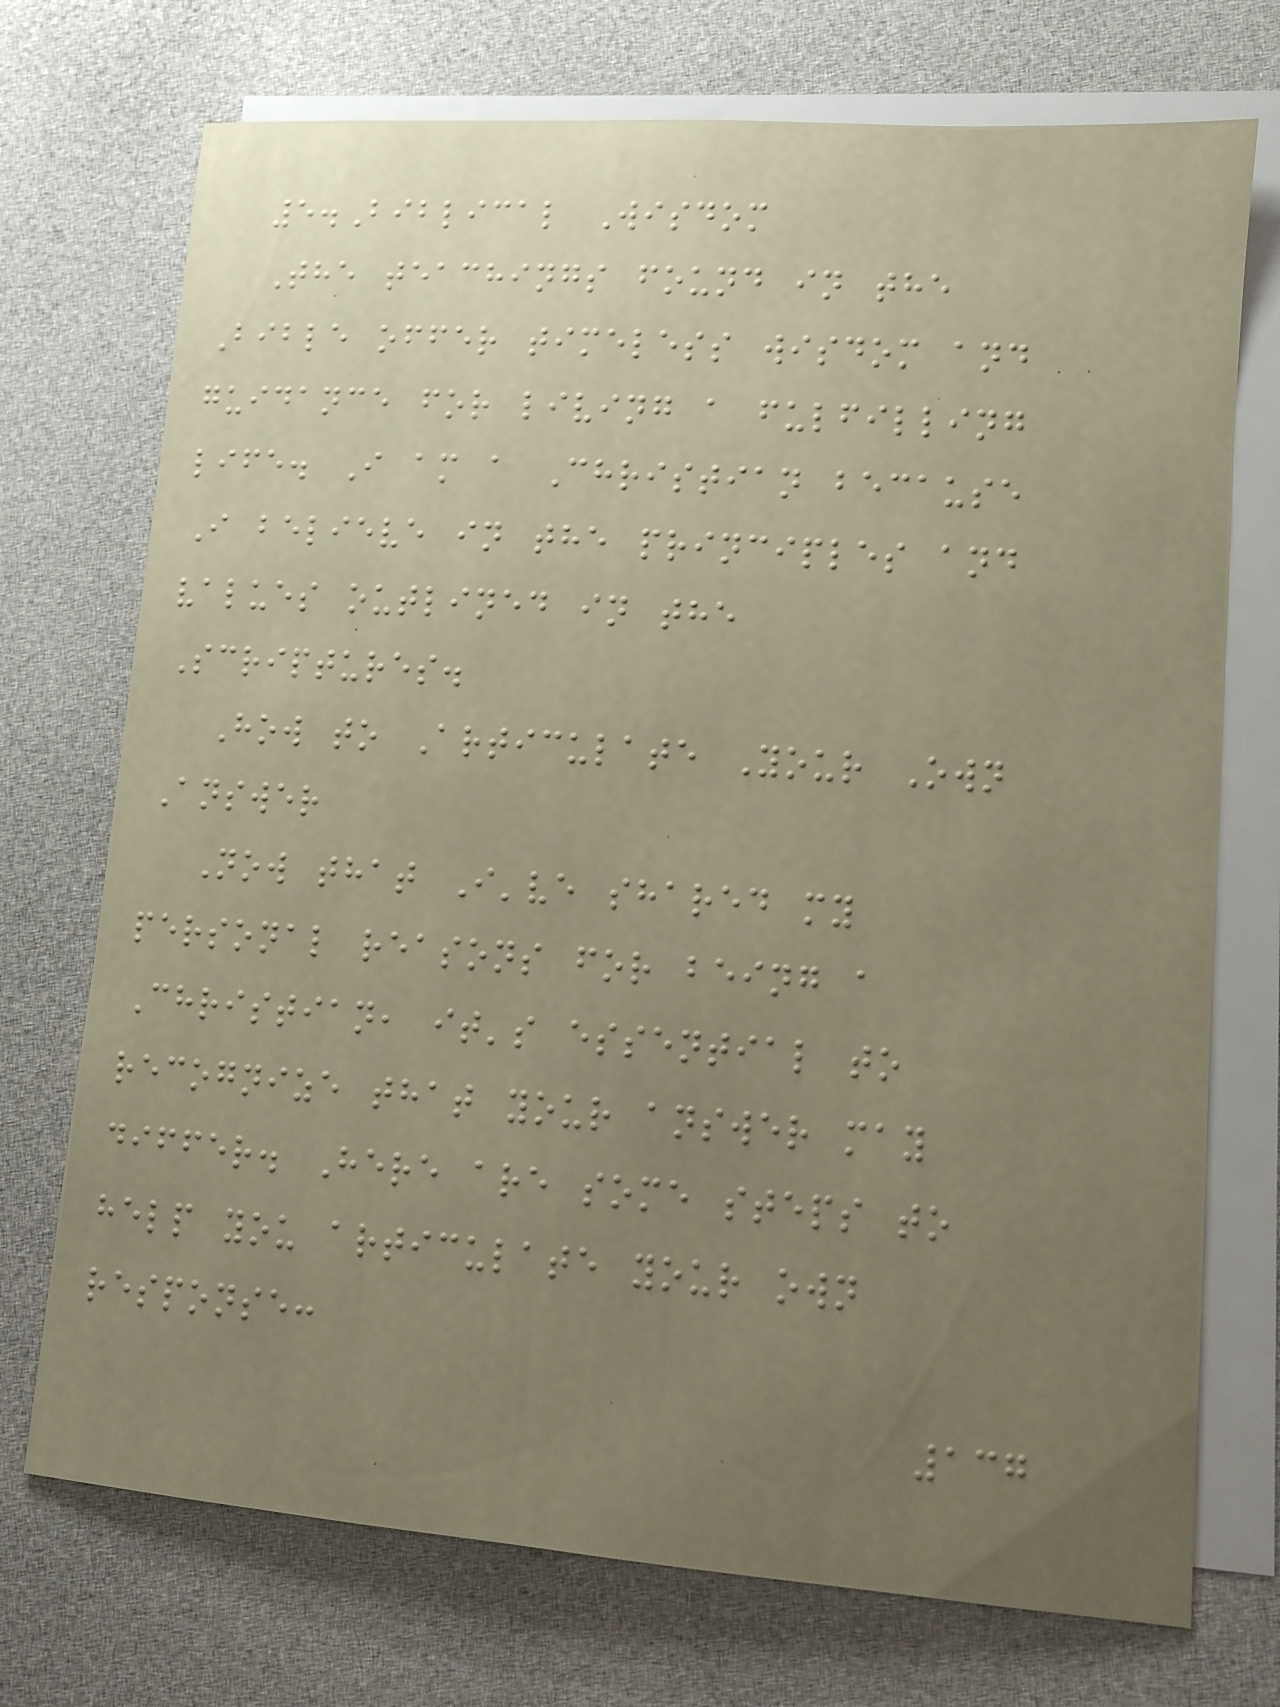5.Biblical Wisdom
The teachings found in the
Bible offer timeless wisdom and
guidance for living a fulfilling
life. I am a Christian because
I believe in the principles and
values outlined in the
Scriptures.
How to Articulate Your Own
Answer
Now that I've shared my
personal reasons for being a
Christian, it's essential to
recognize that your answer may
differ. Here are some steps to
help you articulate your own
response:
137
